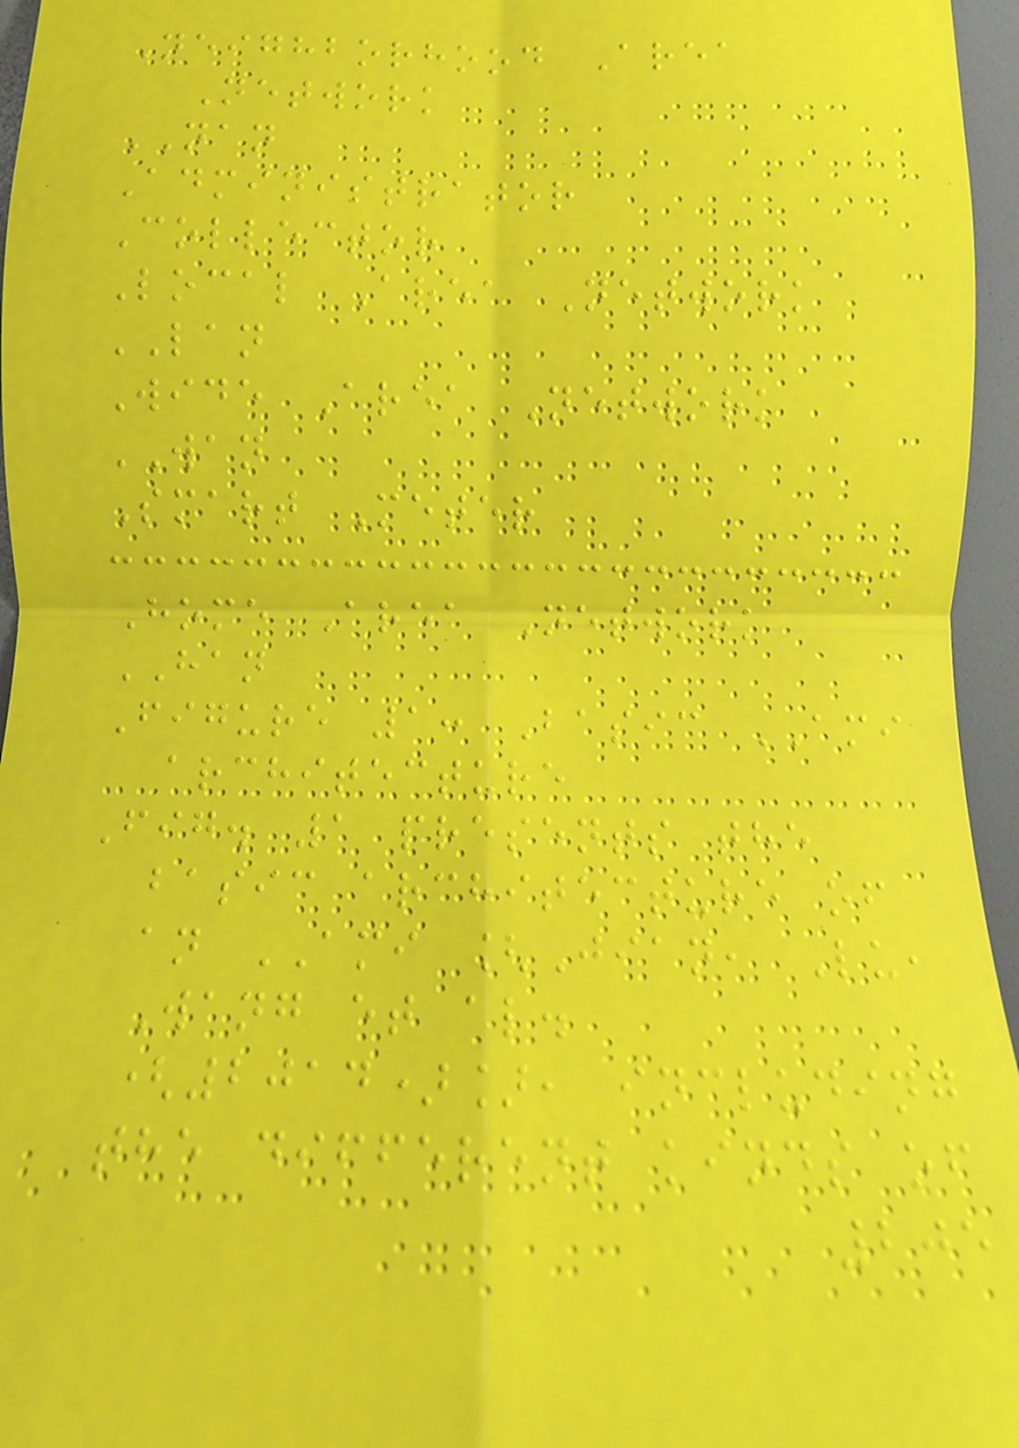Neighborhood Area
Network
NAN
Administrator
Collector
Local Area Network
LAN
Wide Area Network
WAN
Smart Meter
Home Area Network
HAN
Figure 1: Basic AMI
architecture
Fig. 1 presents the
basic architecture of
an AMI [Jian, Lu,
Wang et al.
(2014)], including
the different kinds of
205
